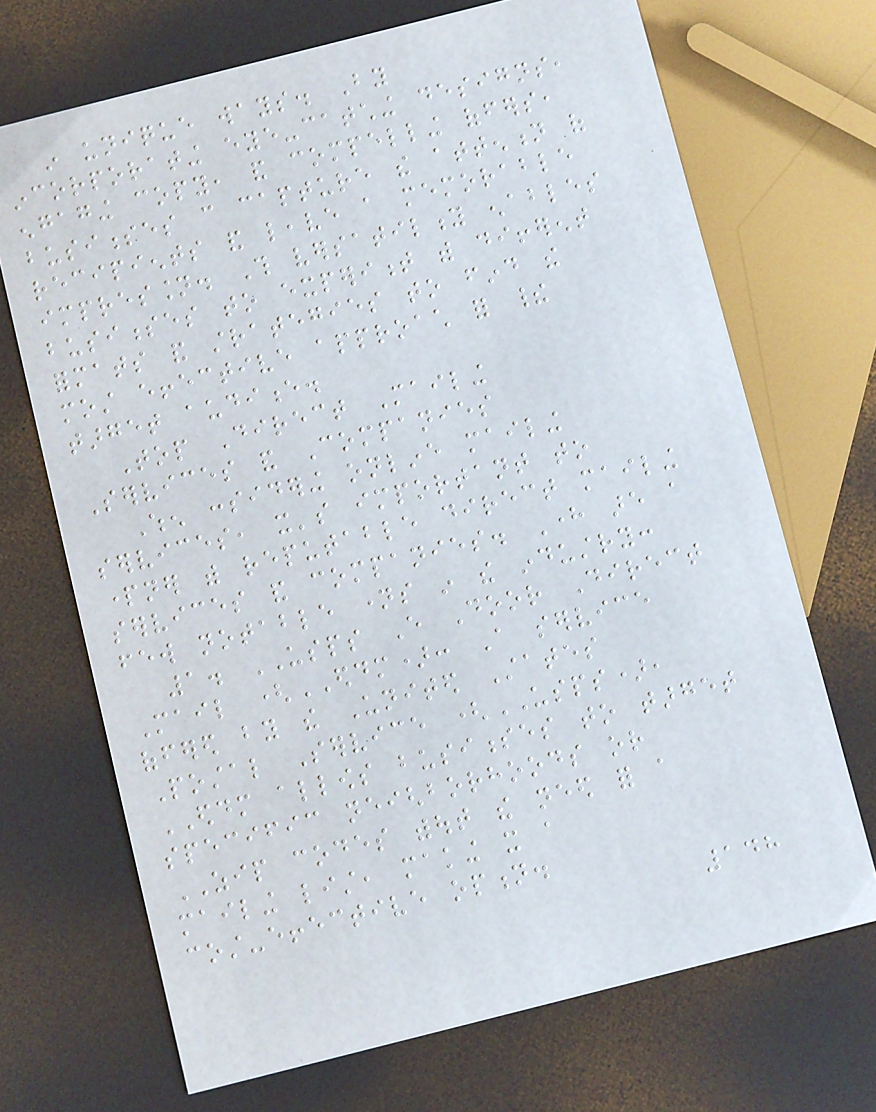in unique ways. By
incorporating eye-catching designs,
engaging copy, and compelling offers,
businesses can capture the attention of
recipients and leave a memorable
impression. This versatility enables
businesses to experiment with different
formats and strategies to find the
most effective approach for their
target audience.
Top Direct Mailing
Services and Companies
When considering online mailing
services, it's important to
partner with reputable direct mailing
services and companies. Here are a
few notable names in the industry:
1. USPS Every Door Direct
Mail (EDDM): A service
offered by the United States
Postal Service (USPS),
EDDM allows businesses to target
specific neighborhoods or
ZIP codes without the need for a
mailing list, making it a
cost-effective option.
148
